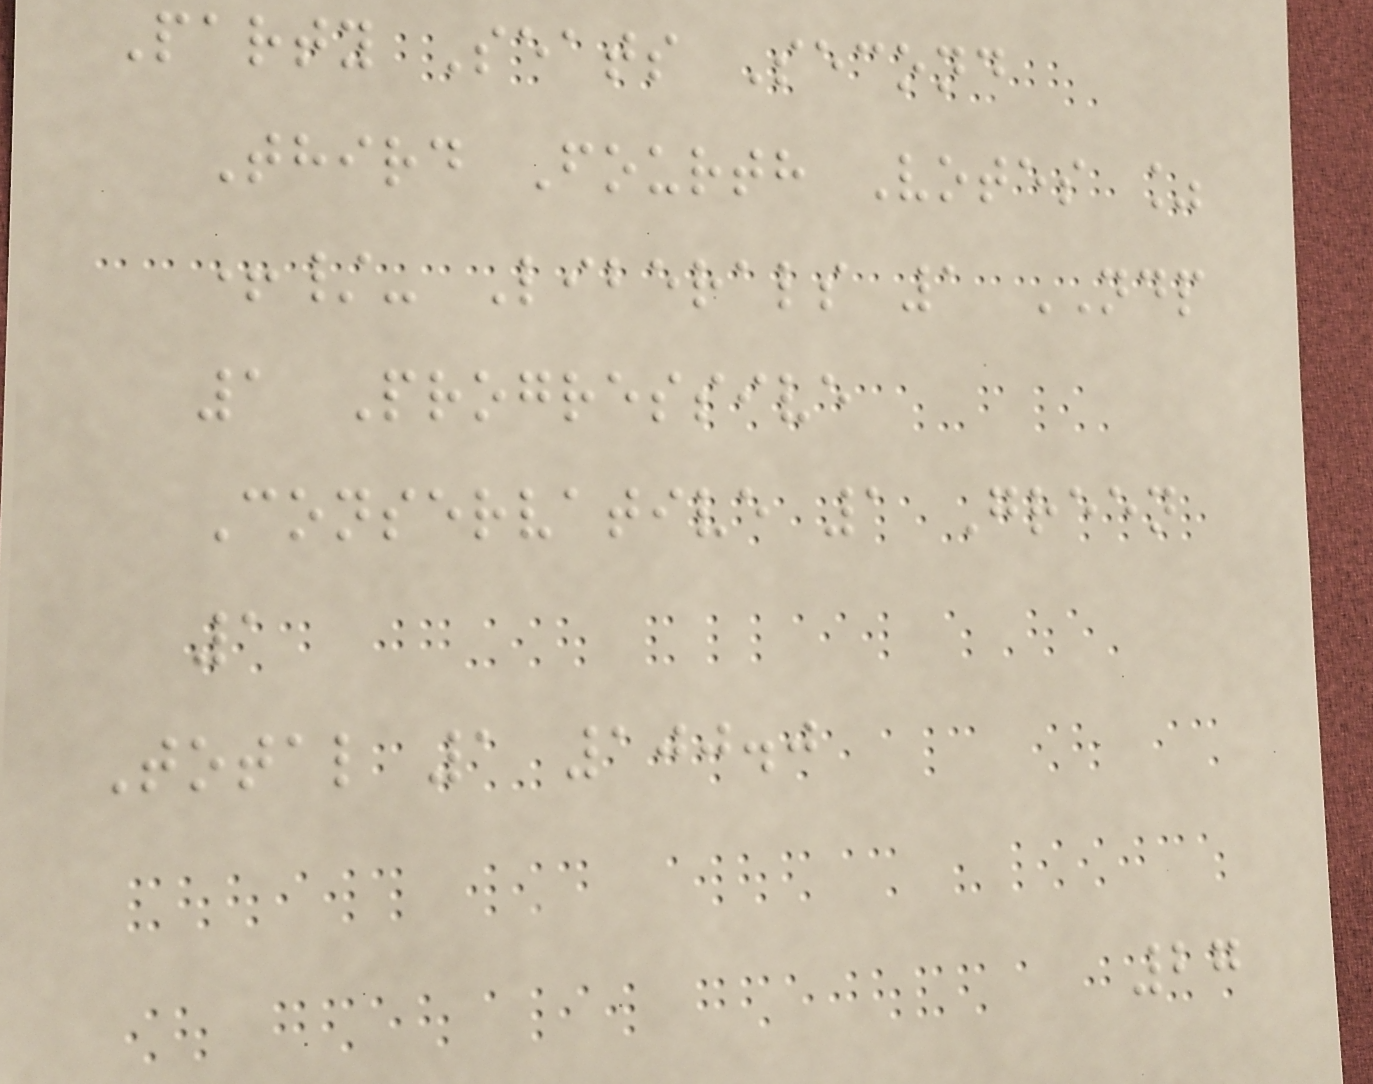Party Seats Second
Third Fourth Votes %
+/- Liberals 1 NDP
1 Progressive
Conservative 1 Green
1
Total 1 100.0
27
